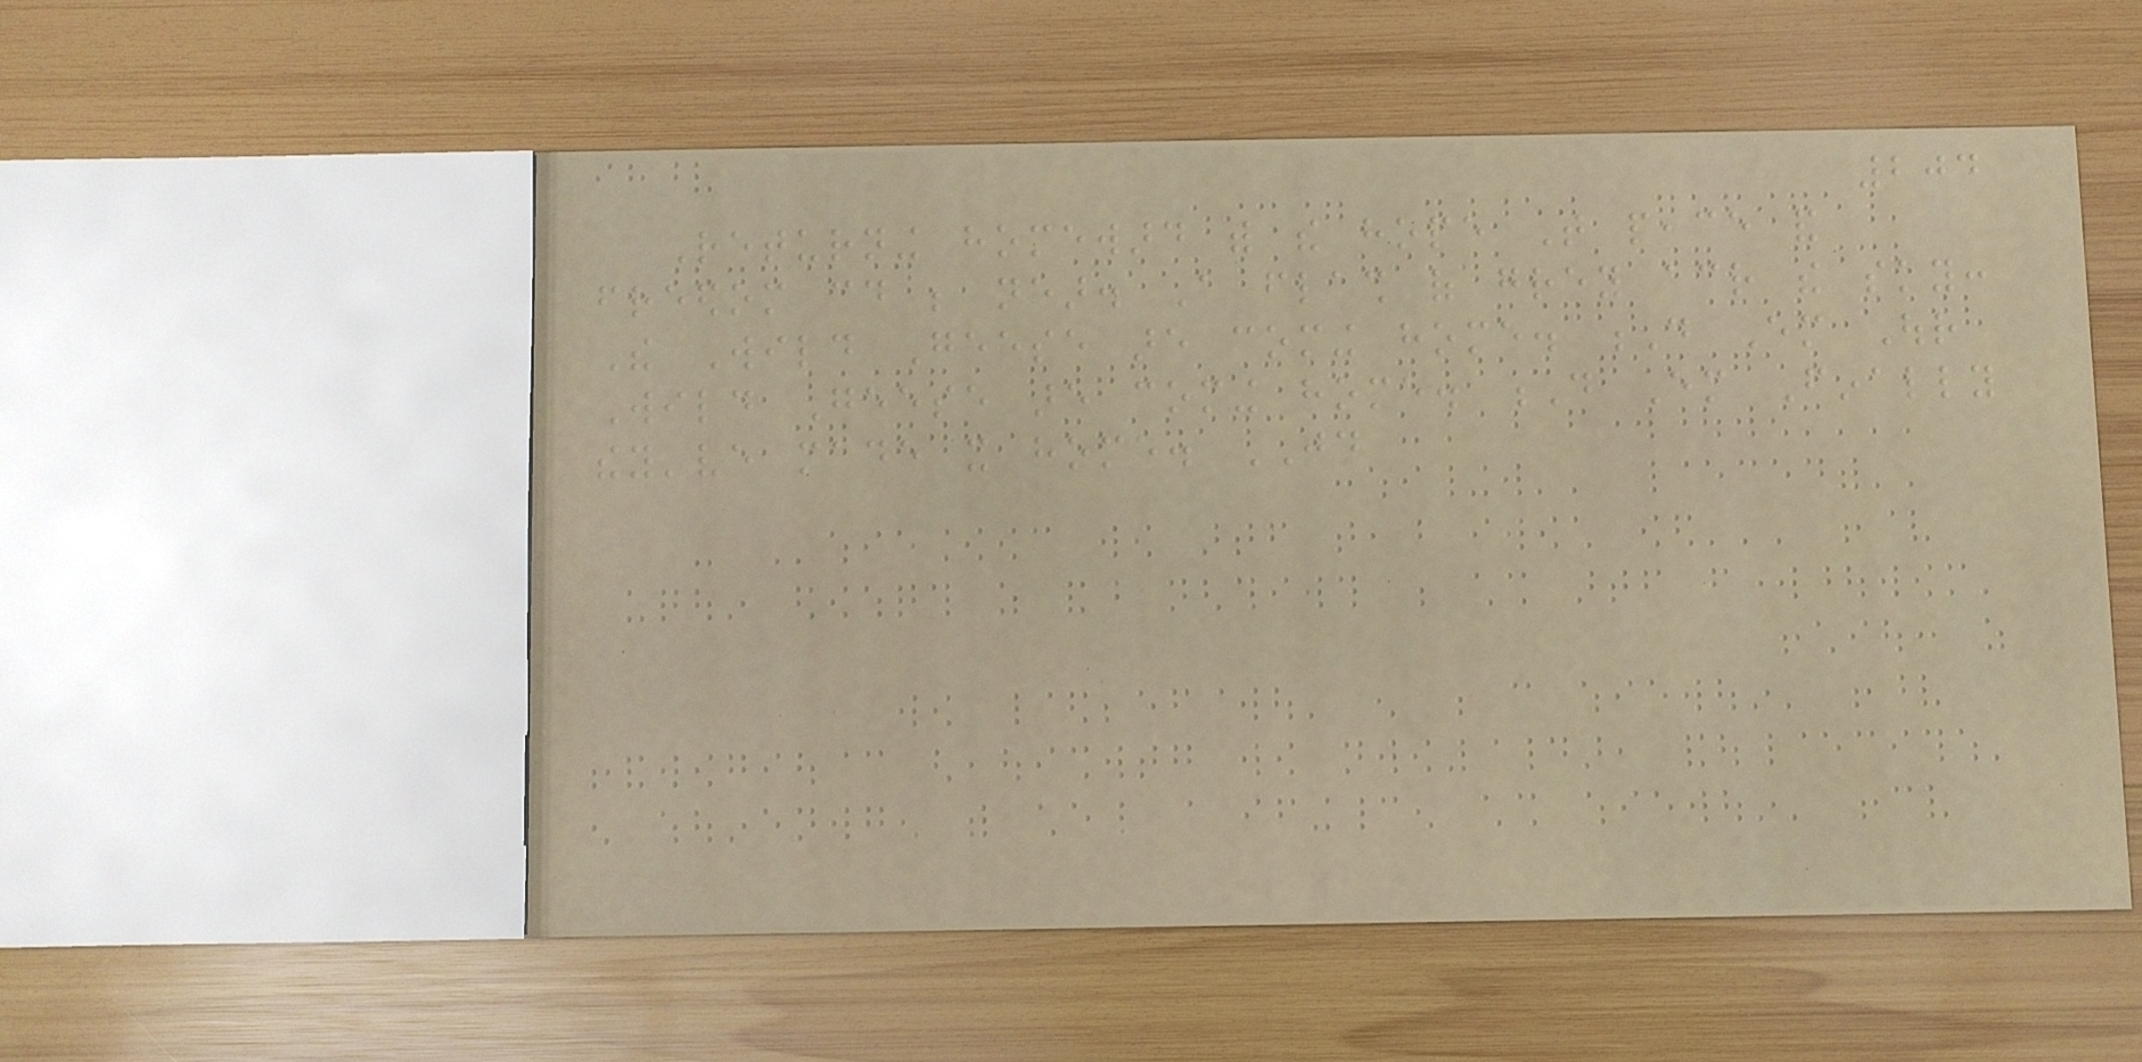204
Returning homeward with the hope That peace and
freedom could be near. A flash of grey across the sky:
The Wild Geese are coming home. D Em Our
Wild Geese are coming home. D Em Finally
they've made it home. JD
